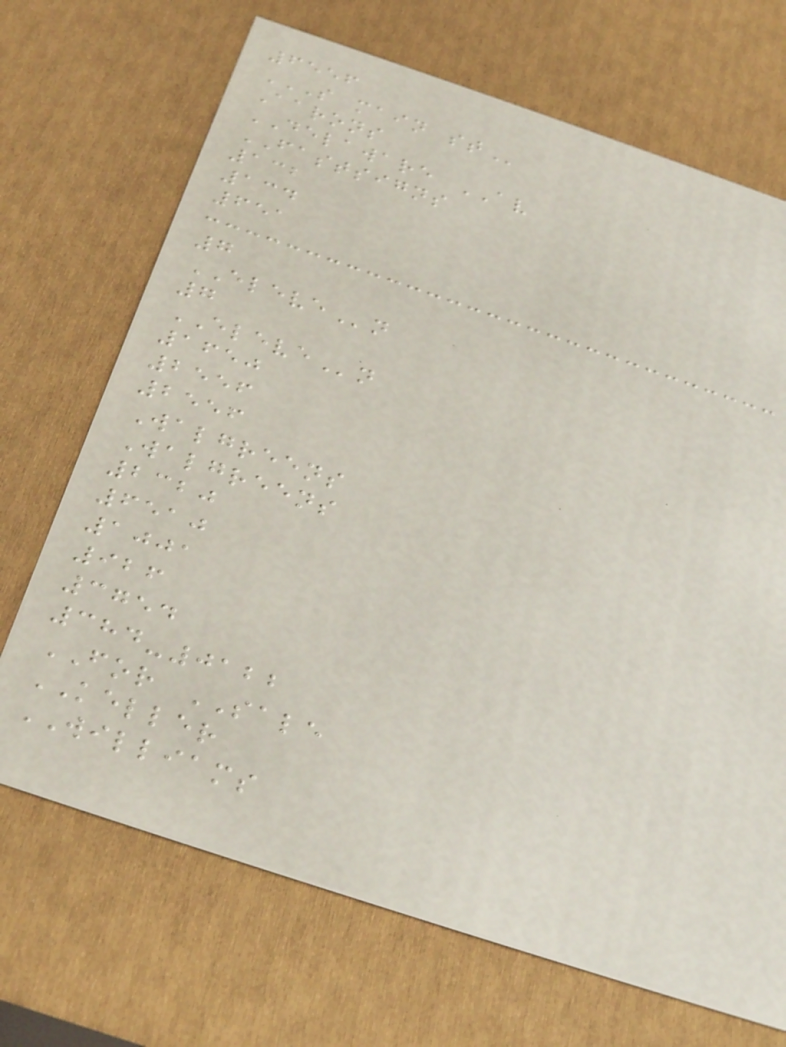6556
S MAIN ST
Aarons
DELAWARE AV
FASTSIGNS
132
134
651
7
ELEVEn
7
ELEVEn
1650
2556
2556
Walgreens
Walgreens
2320
6510
1001
926
3754
384-0122
FOR SALE
KELLER
WILLIAMS
